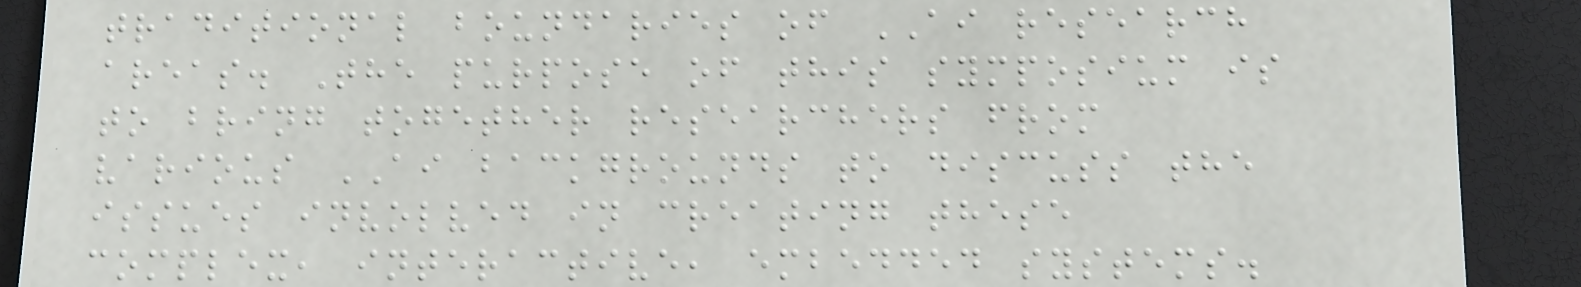traditional boundaries of AI research
areas. The purpose of this symposium is
to bring together researchers from
various AI backgrounds to discuss the
issues involved in creating these
complex, interactive, embedded systems.
